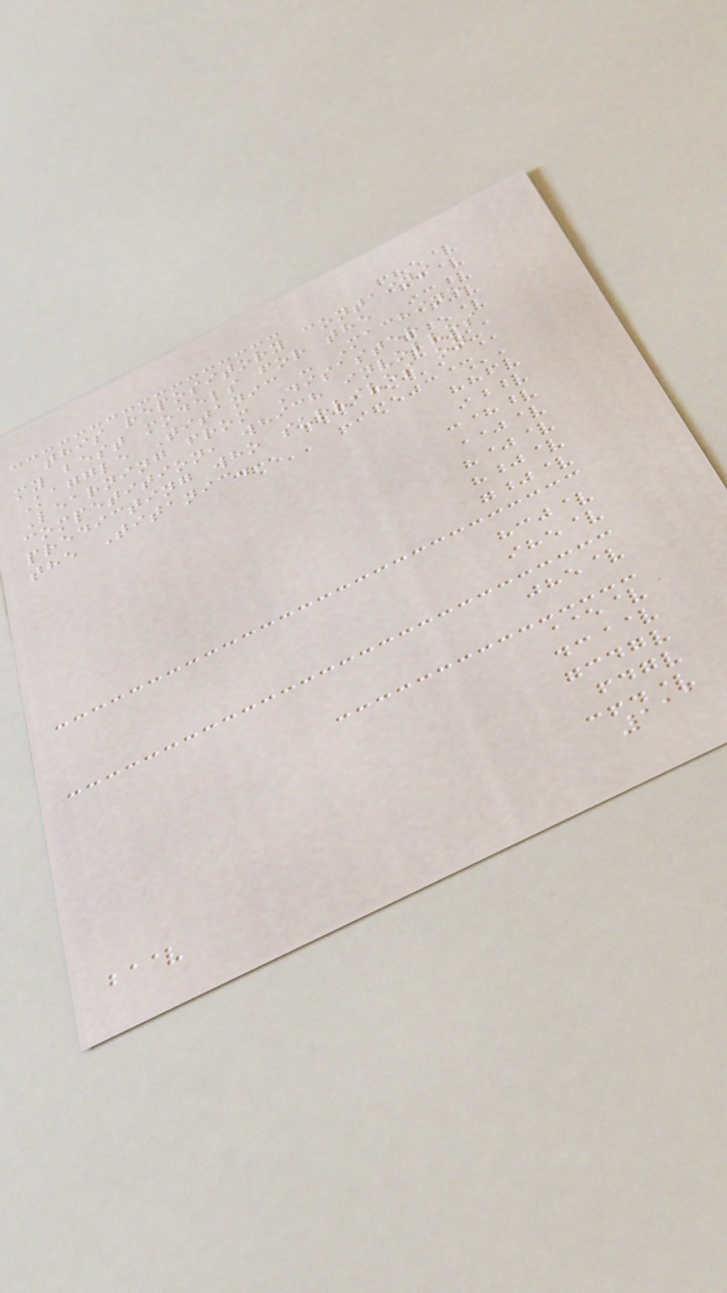this repository contains
my best models for the
Kaggle Titanic - Machine
Learning from Disaster
competition, which involves
predicting who survives on
the Titanic.
111
